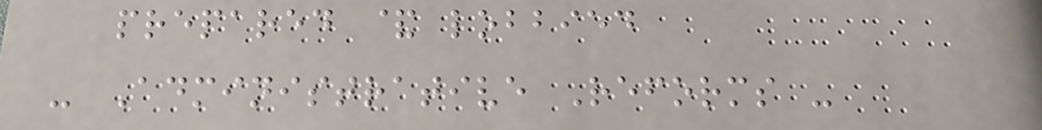prepared & lobbied
- Administrative Reforms -
